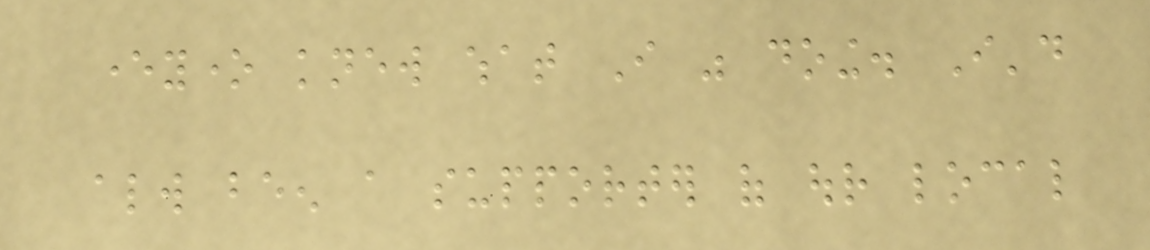everyone knew what I was doing. I'd
always been a supporter of our local
